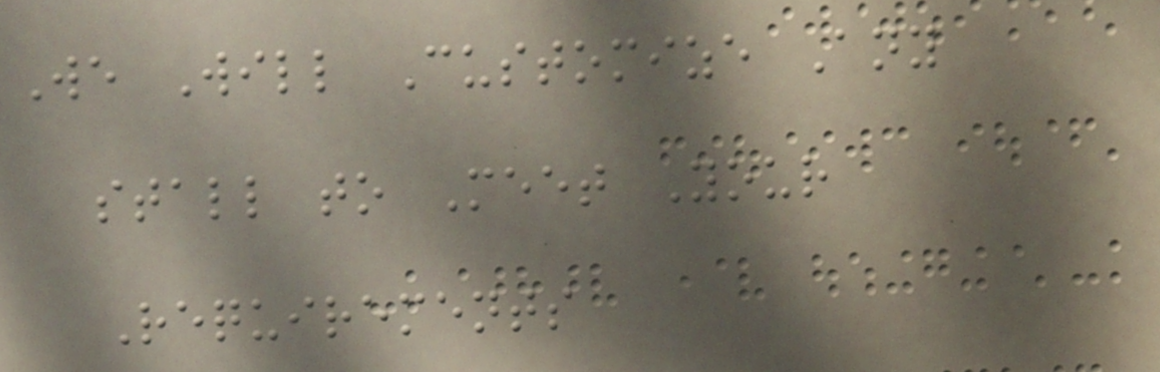We Will Customize Any
stall to Meet Your
Requirements
